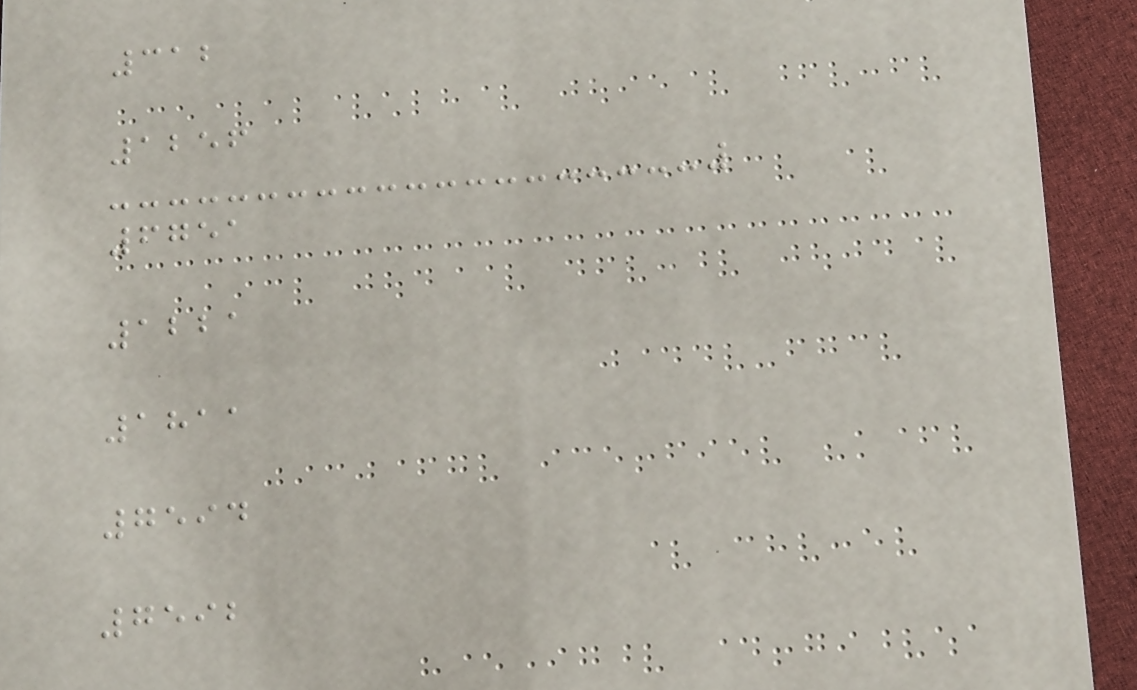312
1256
6751
1221
1811
7594
7592
